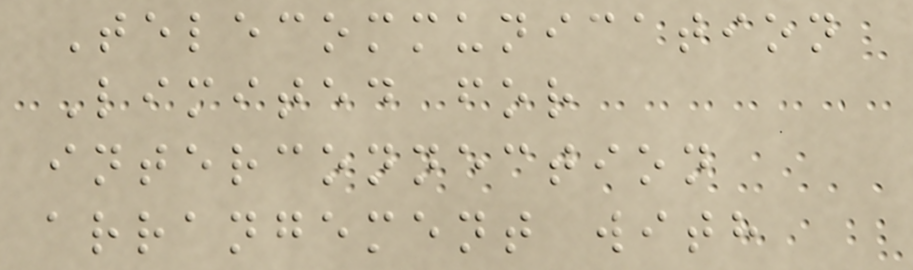Telecommunication
Limited for
interconnection
arrangement with
